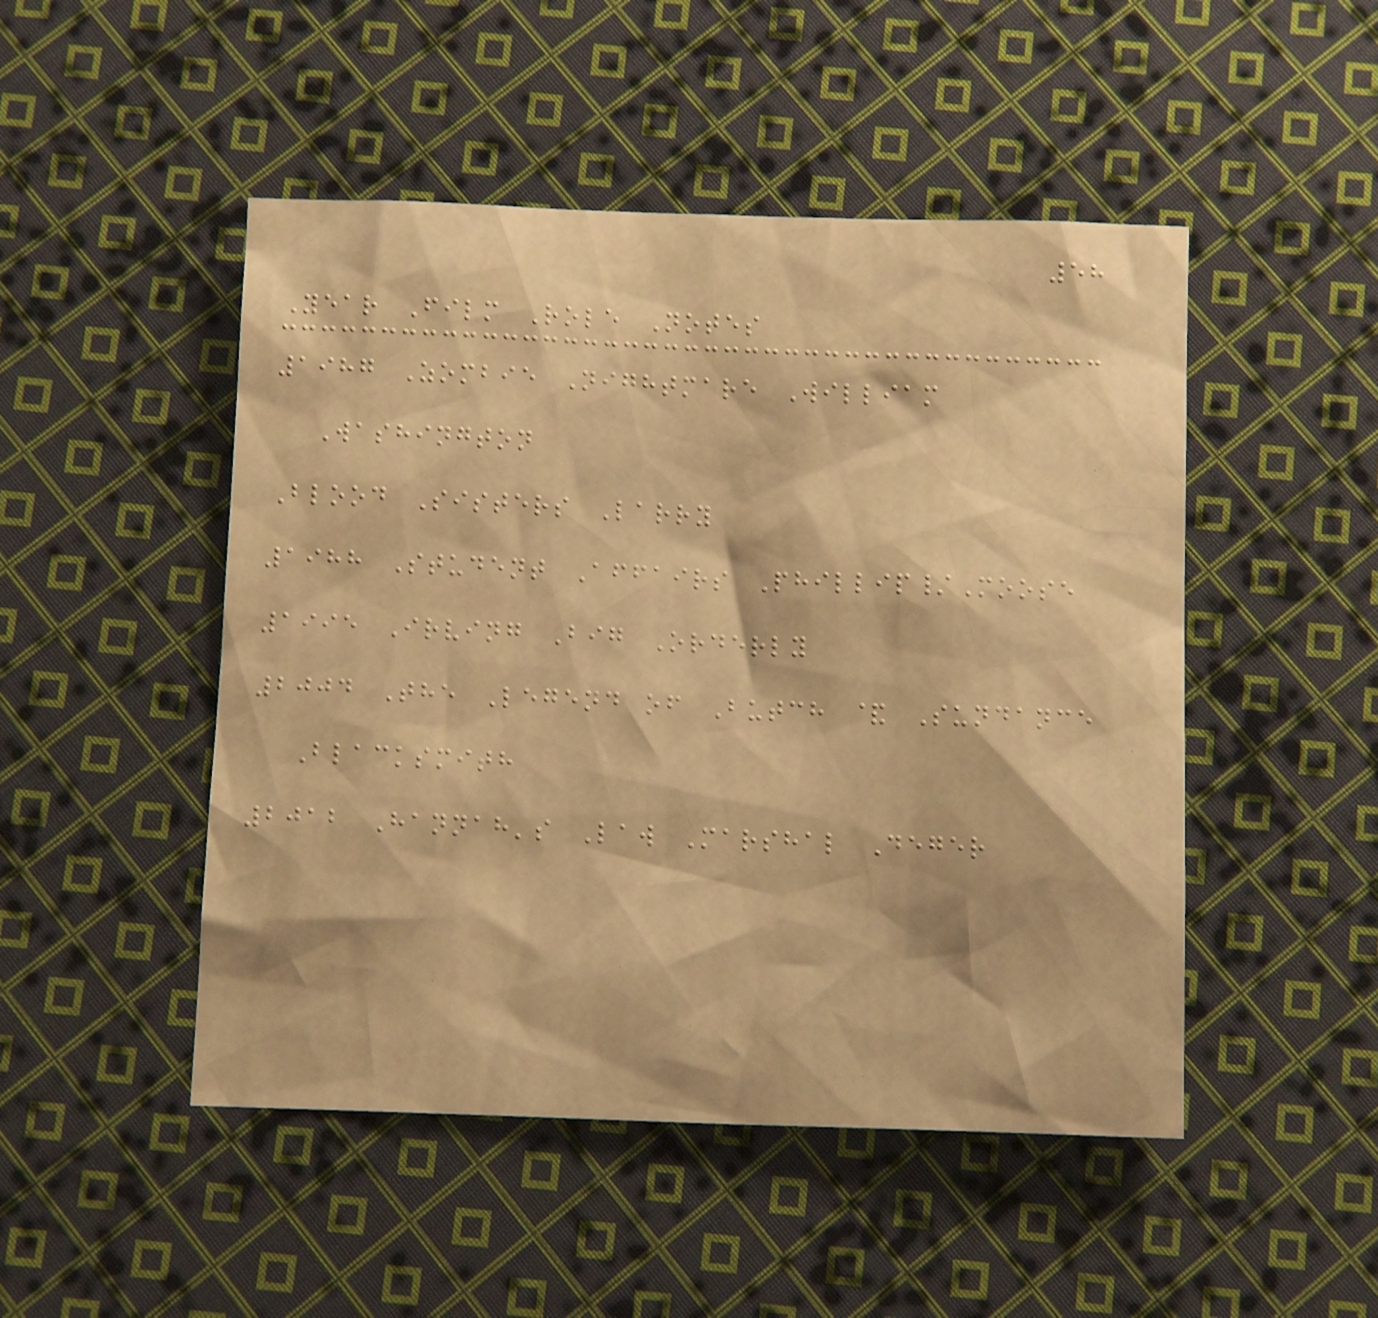58
Year Film Role Notes
1987 Zombie Nightmare William
Washington
Blood Sisters Larry
1988 Student Affairs Phillip/Moose
1995 Irving Big Orderly
2004 The Legend of Butch & Sundance
Blacksmith
2012 Hannah's Law Marshal Deger
